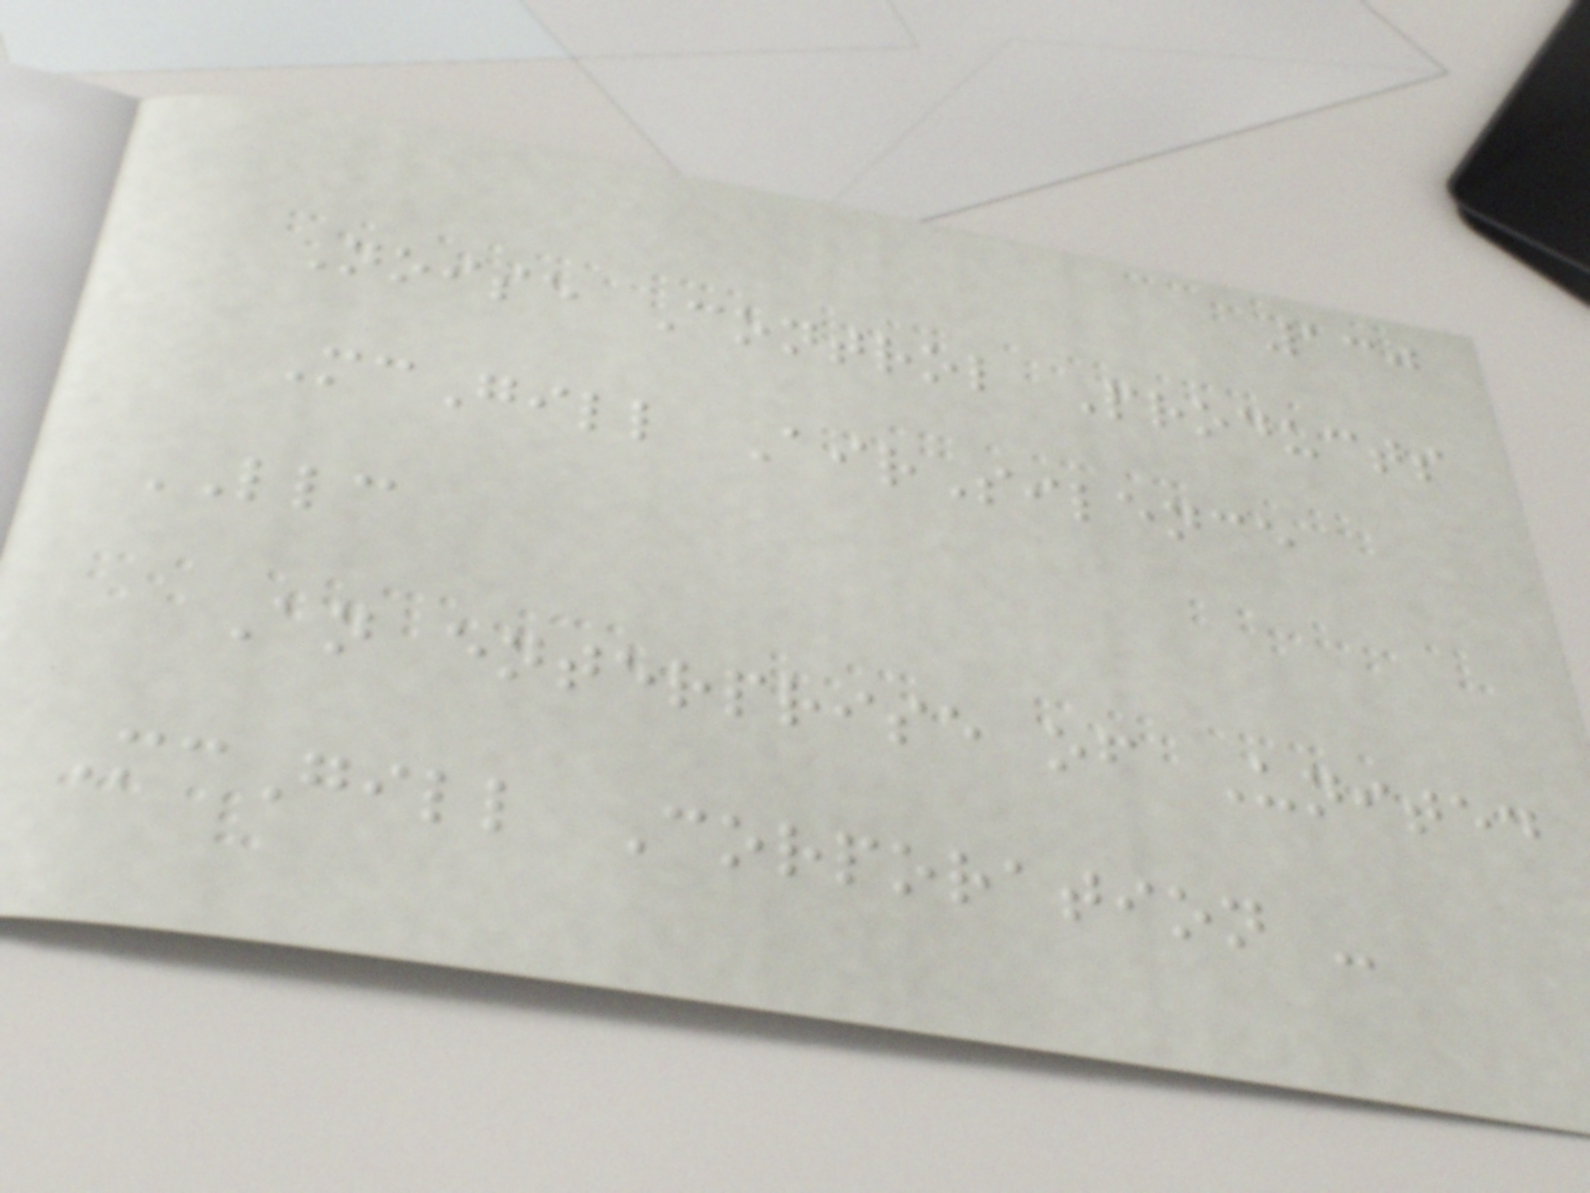130
Noise Control Products
McGill AirSilence
LLC
An enterprise of United
McGill Corporation -
